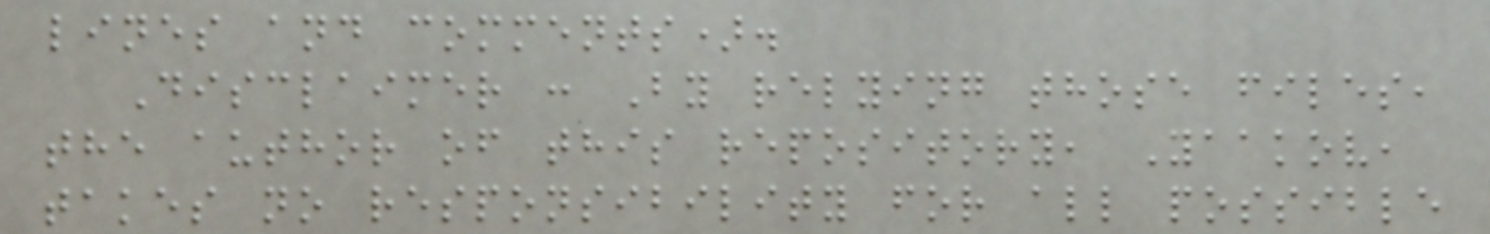lines and comments).
Disclaimer : By relying those files,
the author of this repository, Yaakov,
takes no responsibility for all possible
